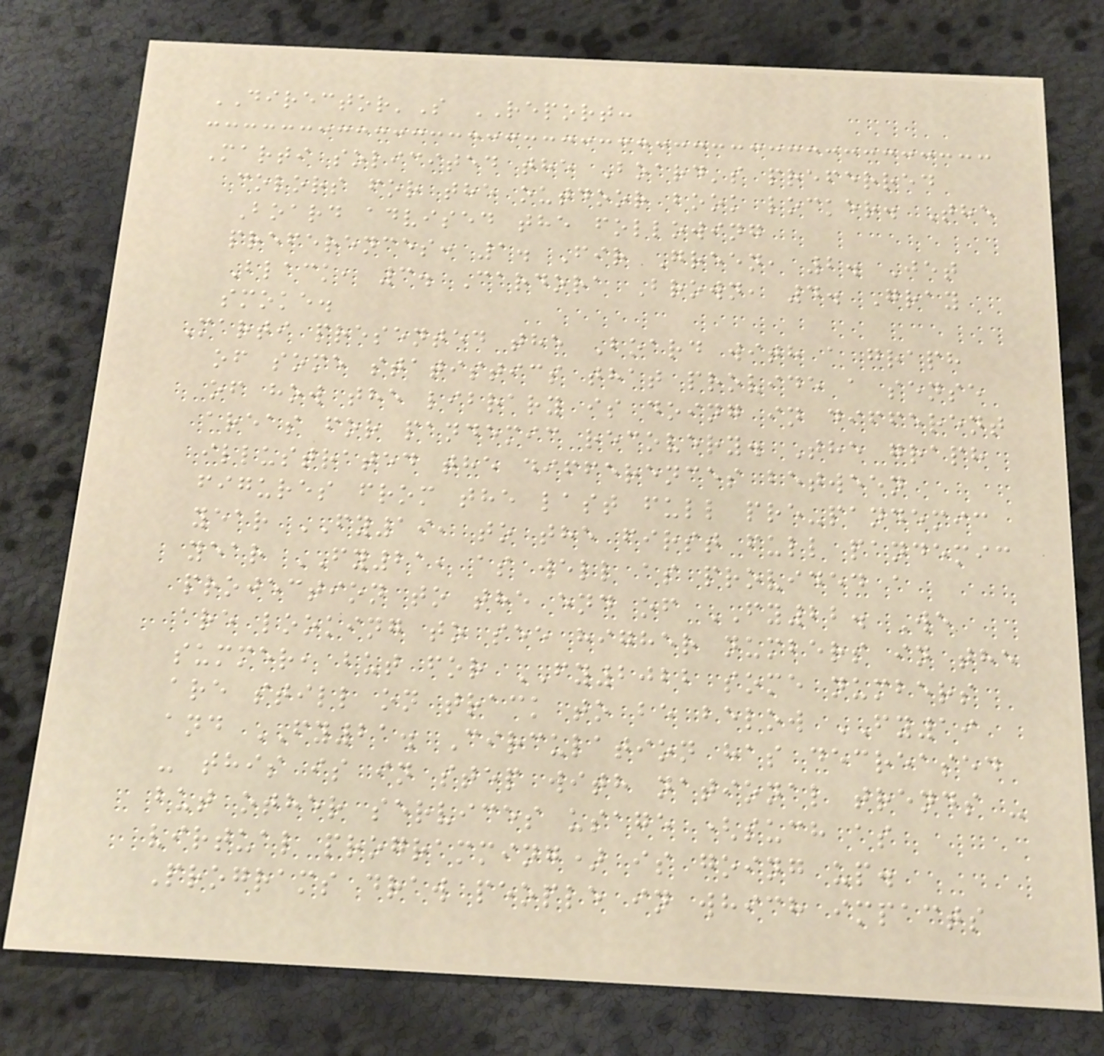DIRECTOR'S REPORT:
Marti solicited the Board's preferred
colors for the outdoor book locker. The
Board advised the following
preferences: 1. Fir Green, 2. Jet
Black, 3. Cardora Brown, 4. Gray
smoke.
Marti presented the Board with a graph
of some statistics that provide a sense
of how the library is doing in different
areas for pandemic recovery. The graph
illustrated the differences between
figures from the last full pre-pandemic
year FY19, to the first full pandemic
year FY21, as well as provided a
projection to the end of FY22. We
are looking to see higher numbers in the
summer, but for FY2022 some numbers
are still on track to be below FY19
and FY21. Circulation has decreased
- this is in step with national trends -
but other services usage (such as
virtual programming) is going up.
Programs draw people in which impacts
